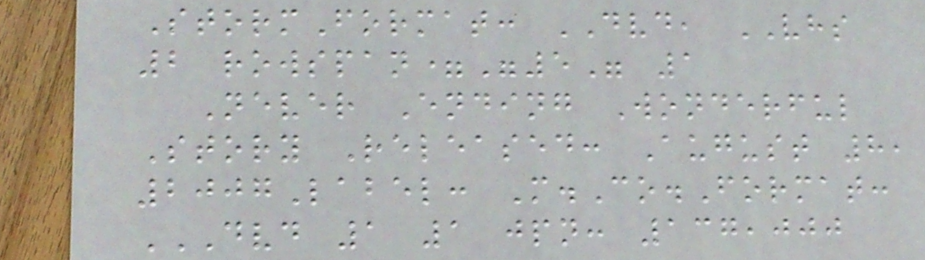StormFormat: DVD, VHS
2 rowspan="5" 1
Never Ending Wonderful
Story Released: August 8,
2007Label: M.Co.Format:
DVD 1 1 JPN: 137,000
